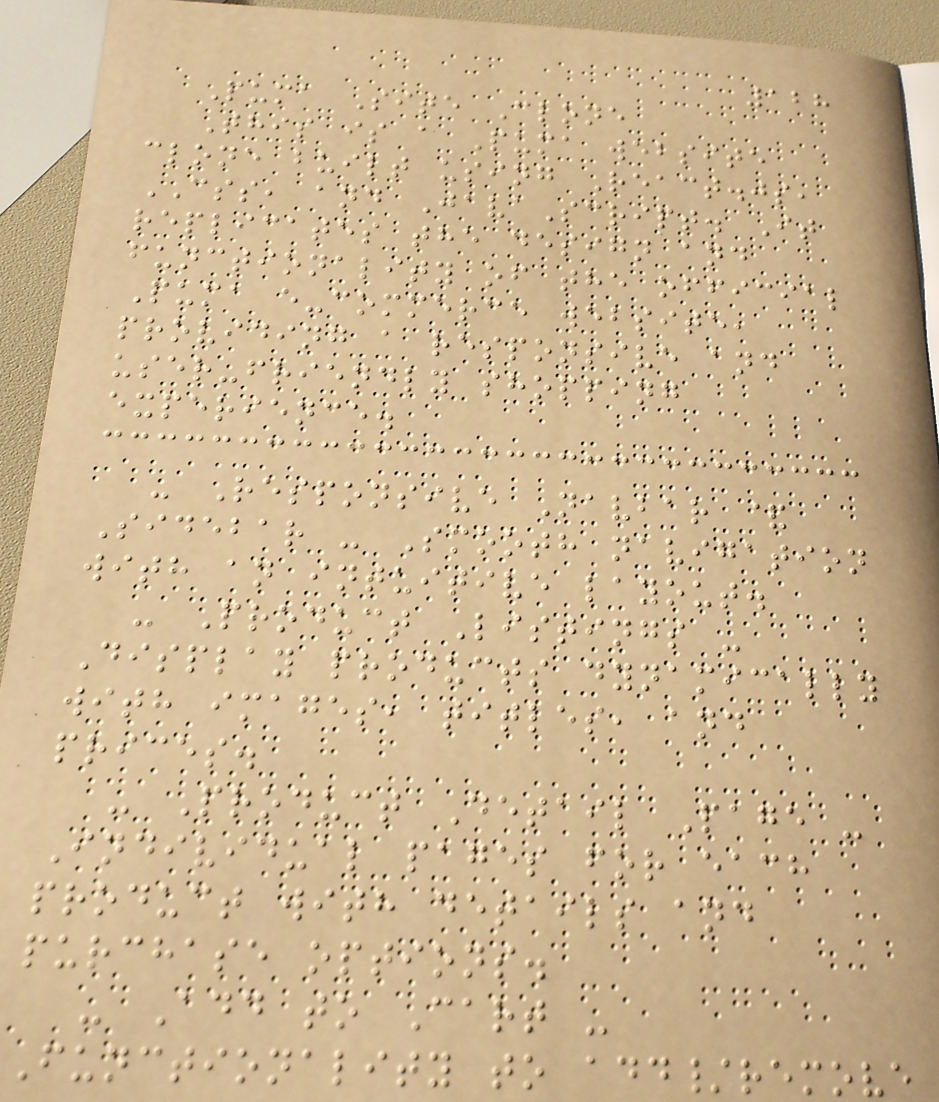128
Puma Site Clone
This is a Puma website
clone built using React.js,
CSS, and JavaScript. It
replicates the design and
functionality of the official
Puma e-commerce website,
providing a responsive and
user-friendly shopping
experience.
- Responsive Navbar &
Sidebar - Smooth navigation
with an intuitive layout.
- Product Listings -
Display products dynamically
with images, titles, and
prices.
- Product Detail Page -
Individual pages for each
product with details and
purchase options.
- Add to Cart -
Functionality to add/remove
